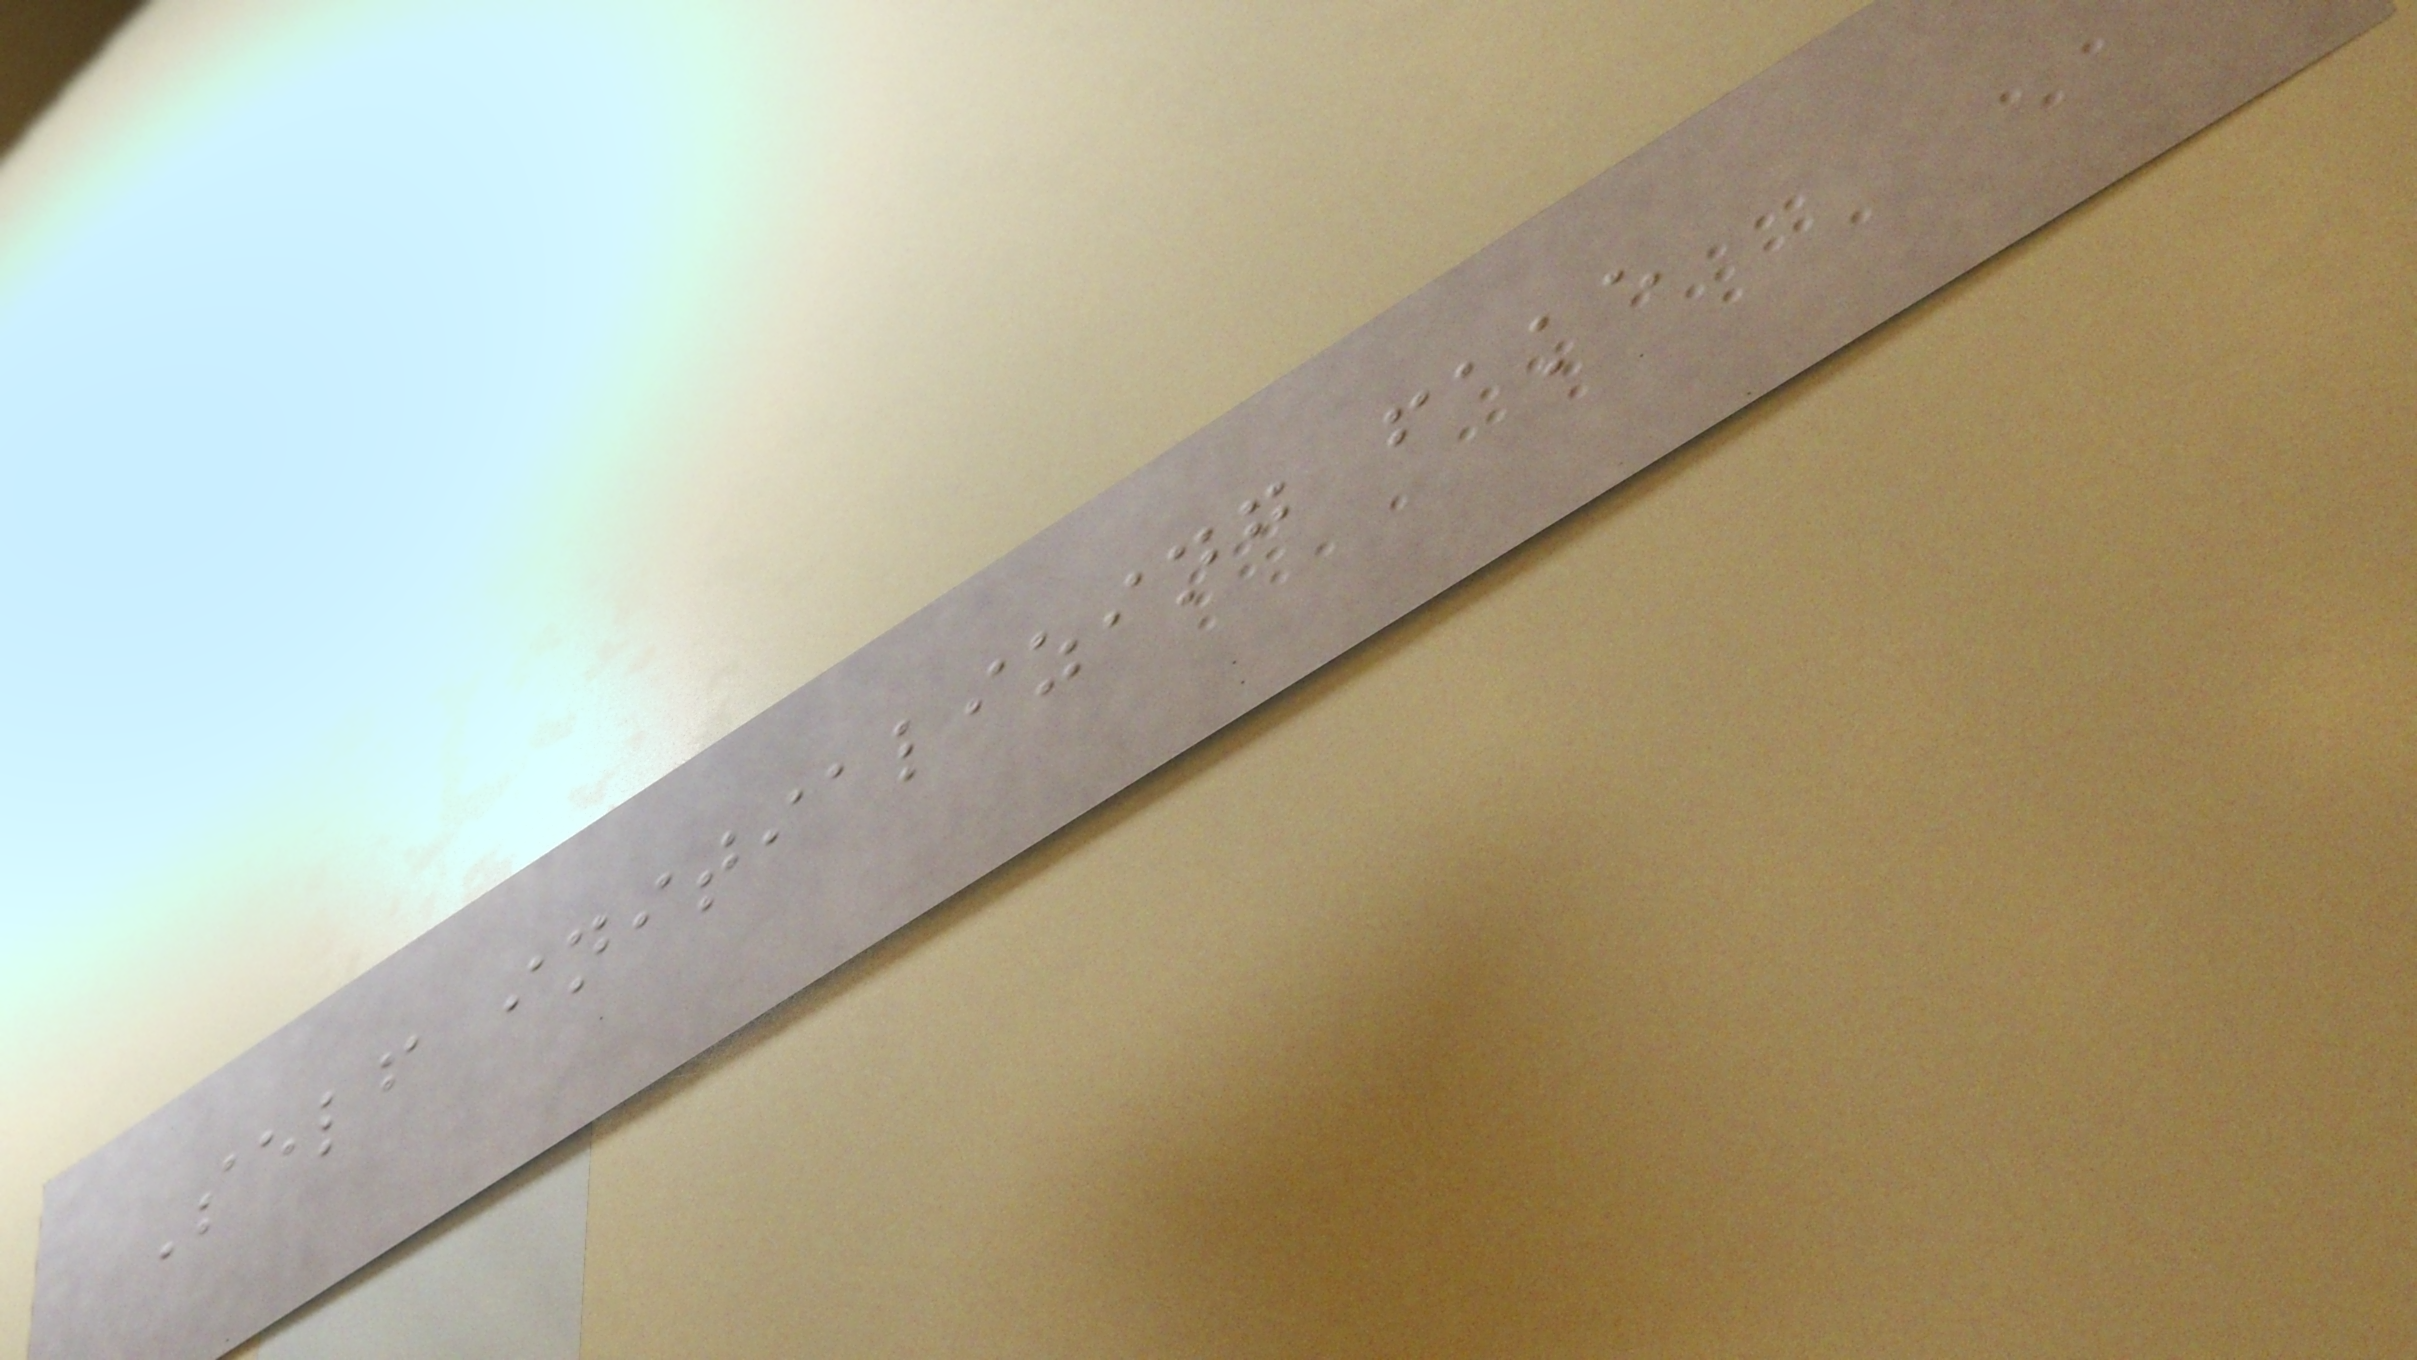Self initializing fake
